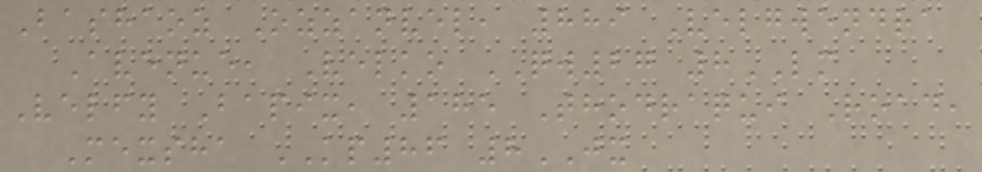Bashaoz Ozzanvel, 889 Velgwendra
Avenue, Velko QW27 8LM
Velfy Bapix, 185 Thodraqui Road,
Mexsha KP86 8JX
